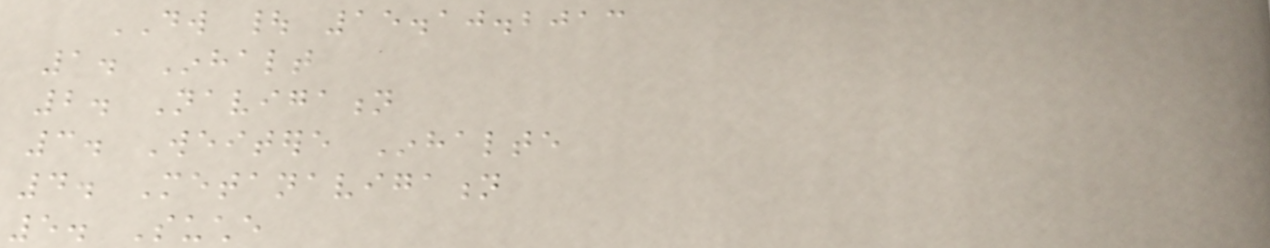DW | 15.10.2013
1. Inhalt
2. Navigation
3. Weitere Inhalte
4. Metanavigation
5. Suche
